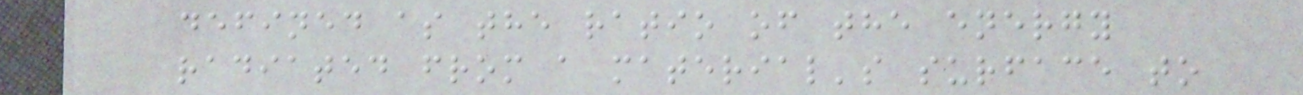defined as the ratio of the energy
radiated from a material's surface to
